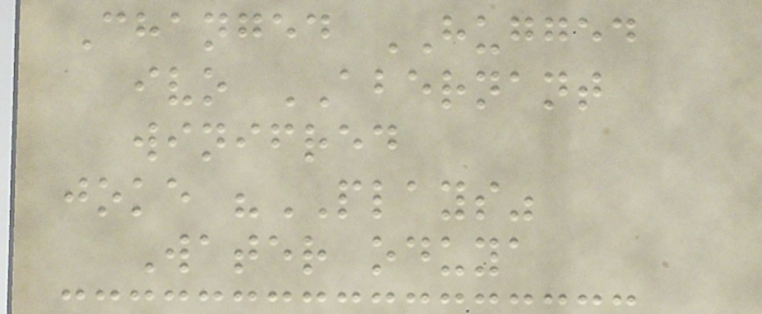Changed HUGGED
ivo ABERNANT
winifred
joke "PLAYS"
Water oduya
